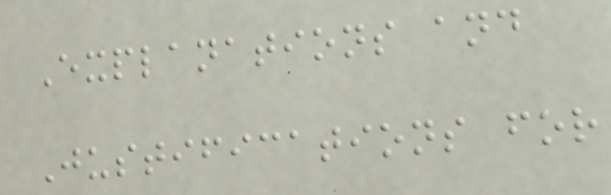Explanations and
Justifications for
